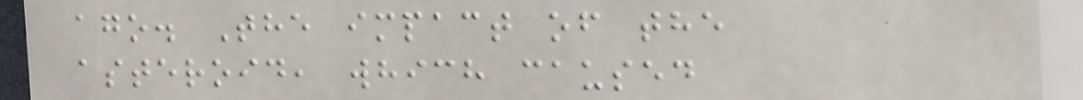ago. The impact of the
asteroid, which caused
